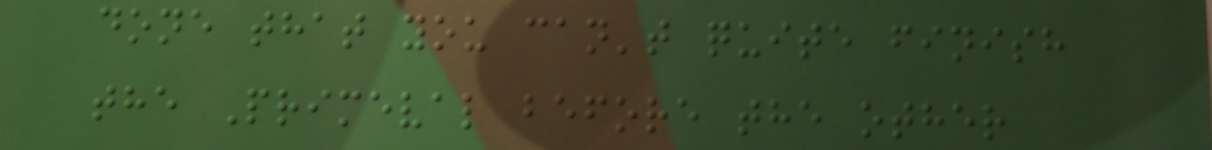done that you can't quite finish
the Primeval before the other
